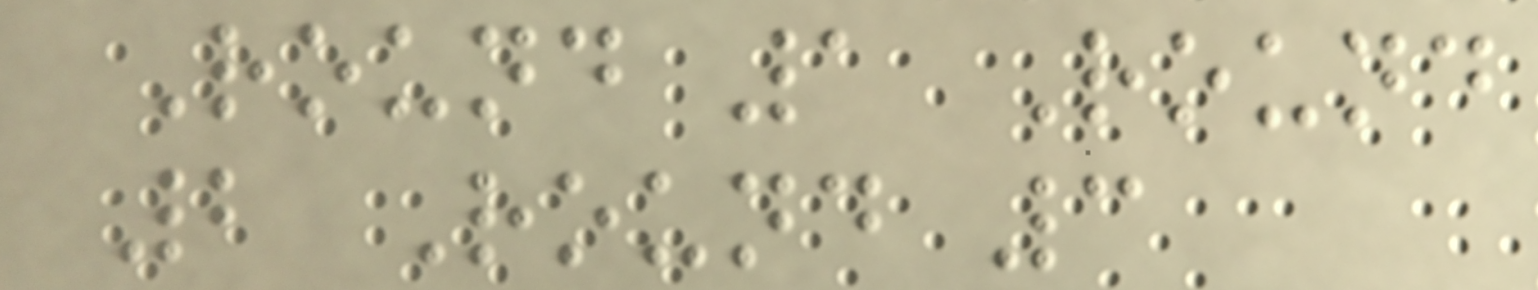Round 1 Round
2 Round 3
